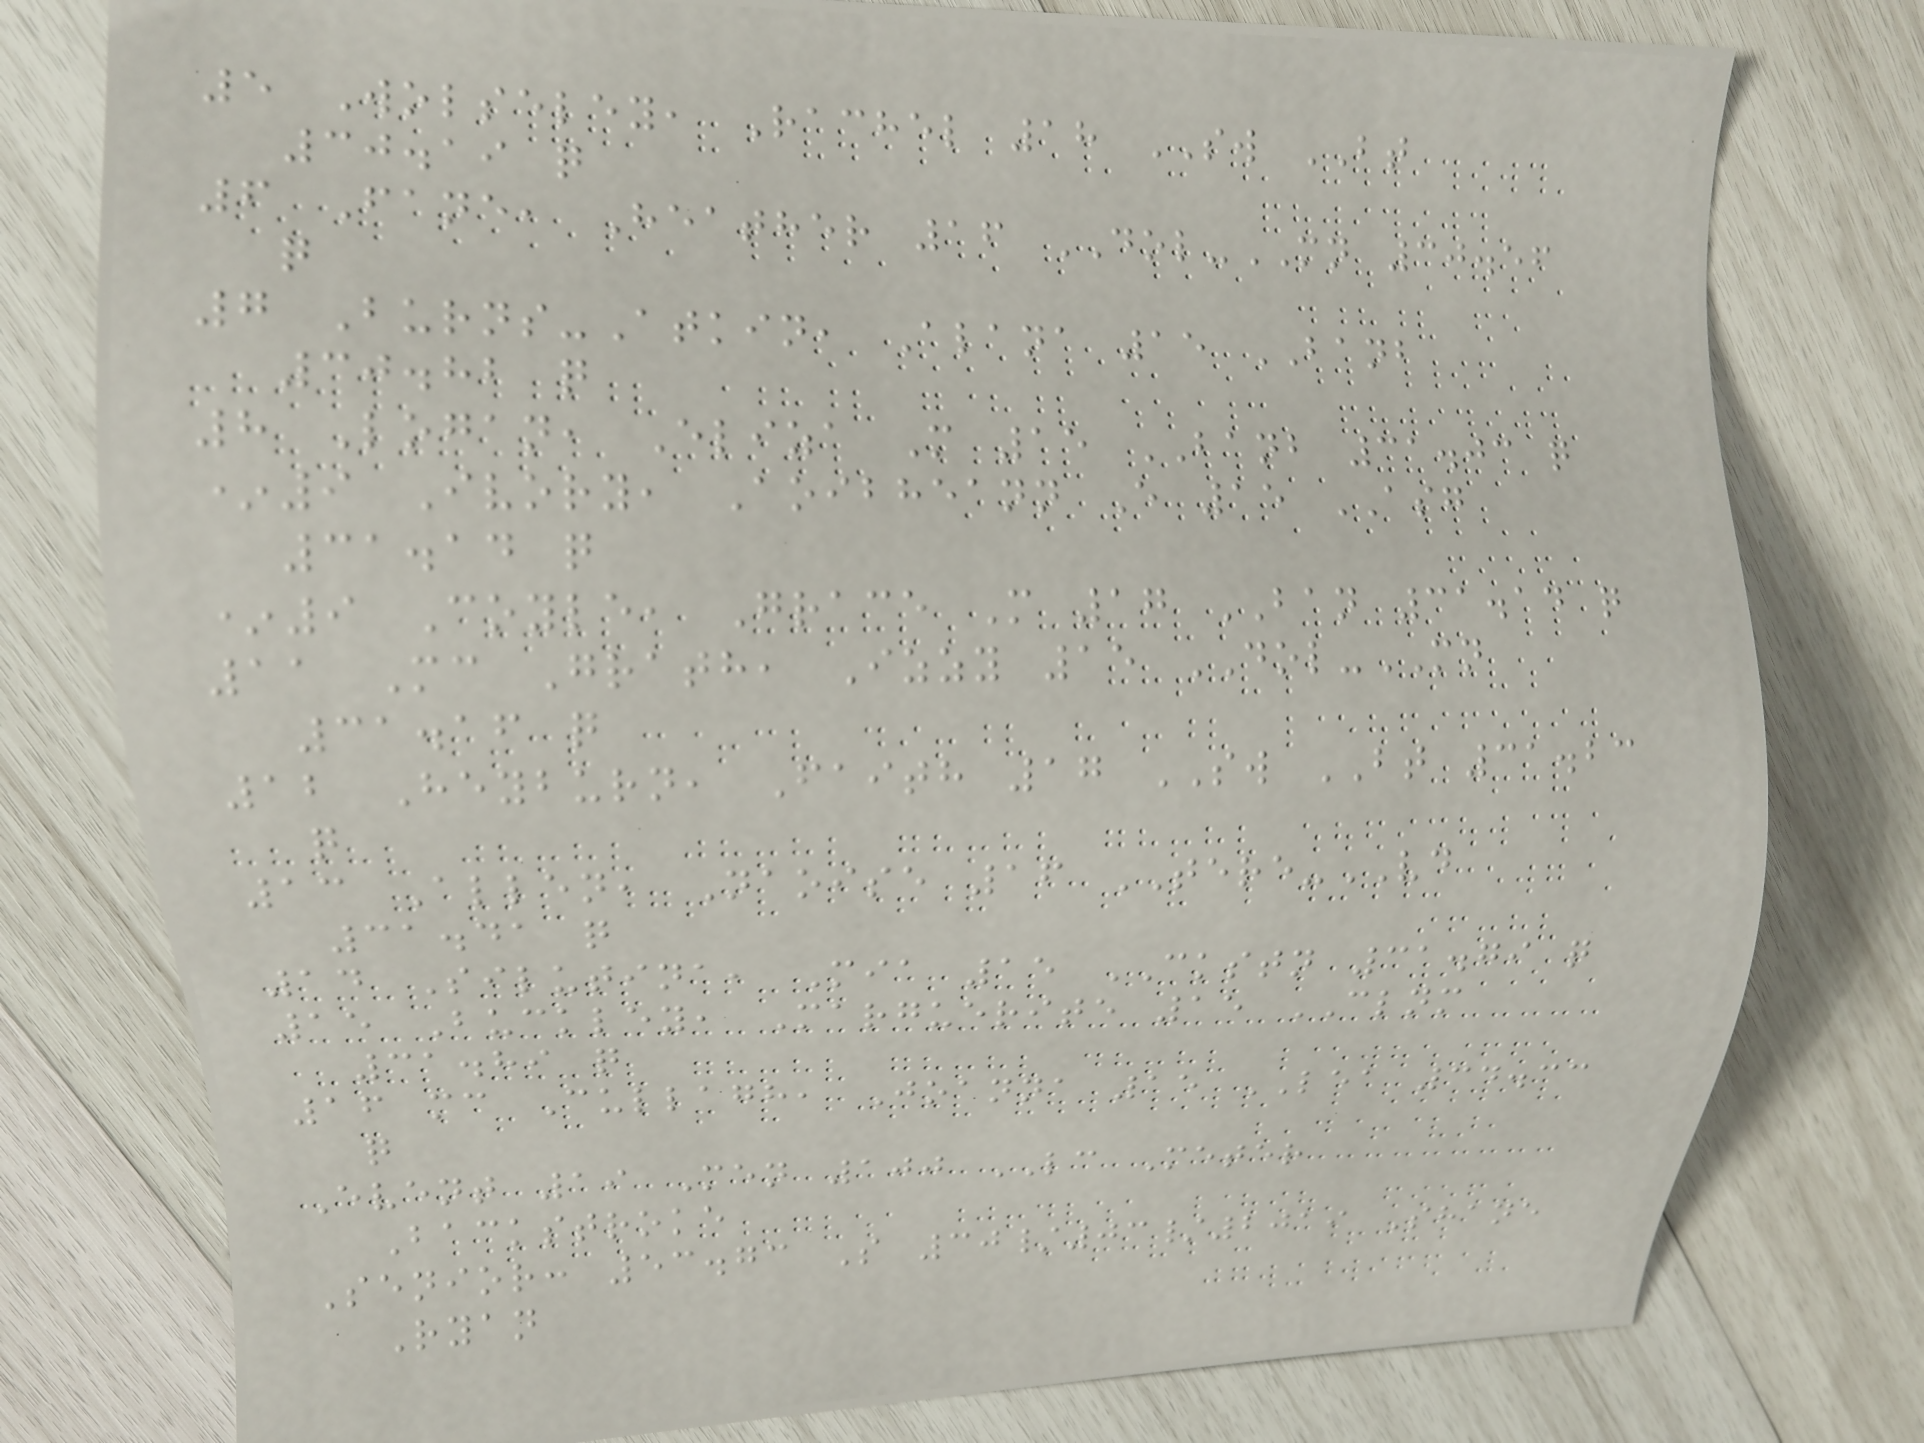5 Wolseley, Rachel 18 SW BT
30.19 q
6 Fane, Heather 16 DOL-MN 30.56
q
7 Burns-Atkin, Alana 15 BANB
30.82 q
8 Logan, Eliza M 15 BANB 31.03 q
*9 Ivory, Aoibheann E 15 ASG
31.14 q
*9 Coyle, Grace M 17 BAN 31.14 q
11 Mc Grath, Izzy 15 DOL-MN
31.16 q
12 Heyburn, Faith 17 SW BT 31.23
q
13 Allen, Naoise 16 TERE-VD
31.41 q
14 Silutina, Mia 15 CKSTN 31.79 q
15 Buckley, Marguerite 15 CLNM
31.89 q
16 mc Cullagh, Joanna 15 LEA 34.33
q
Event 19 Men 100 LC Meter
Backstroke
Senior: 53.73 S 30/03/2019 Shane
Ryan
